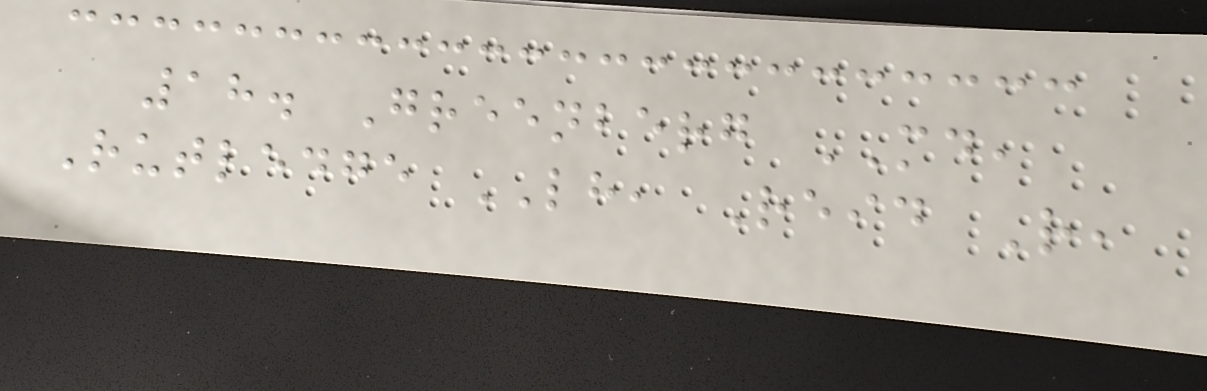18. Greenberg MD,
Rutledge LH, Reid R,
